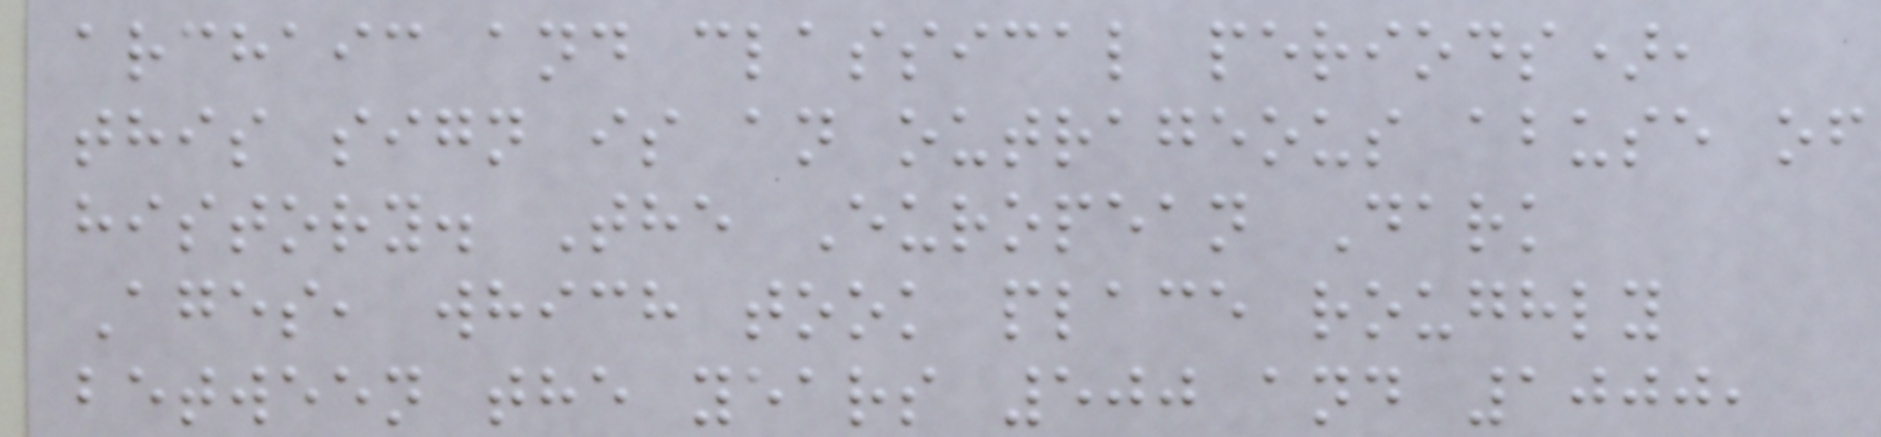archaic and classical periods),
this sign is an outrageous abuse of
history. The European Dark
Ages, which took place roughly
between the years 500 and 1000,
